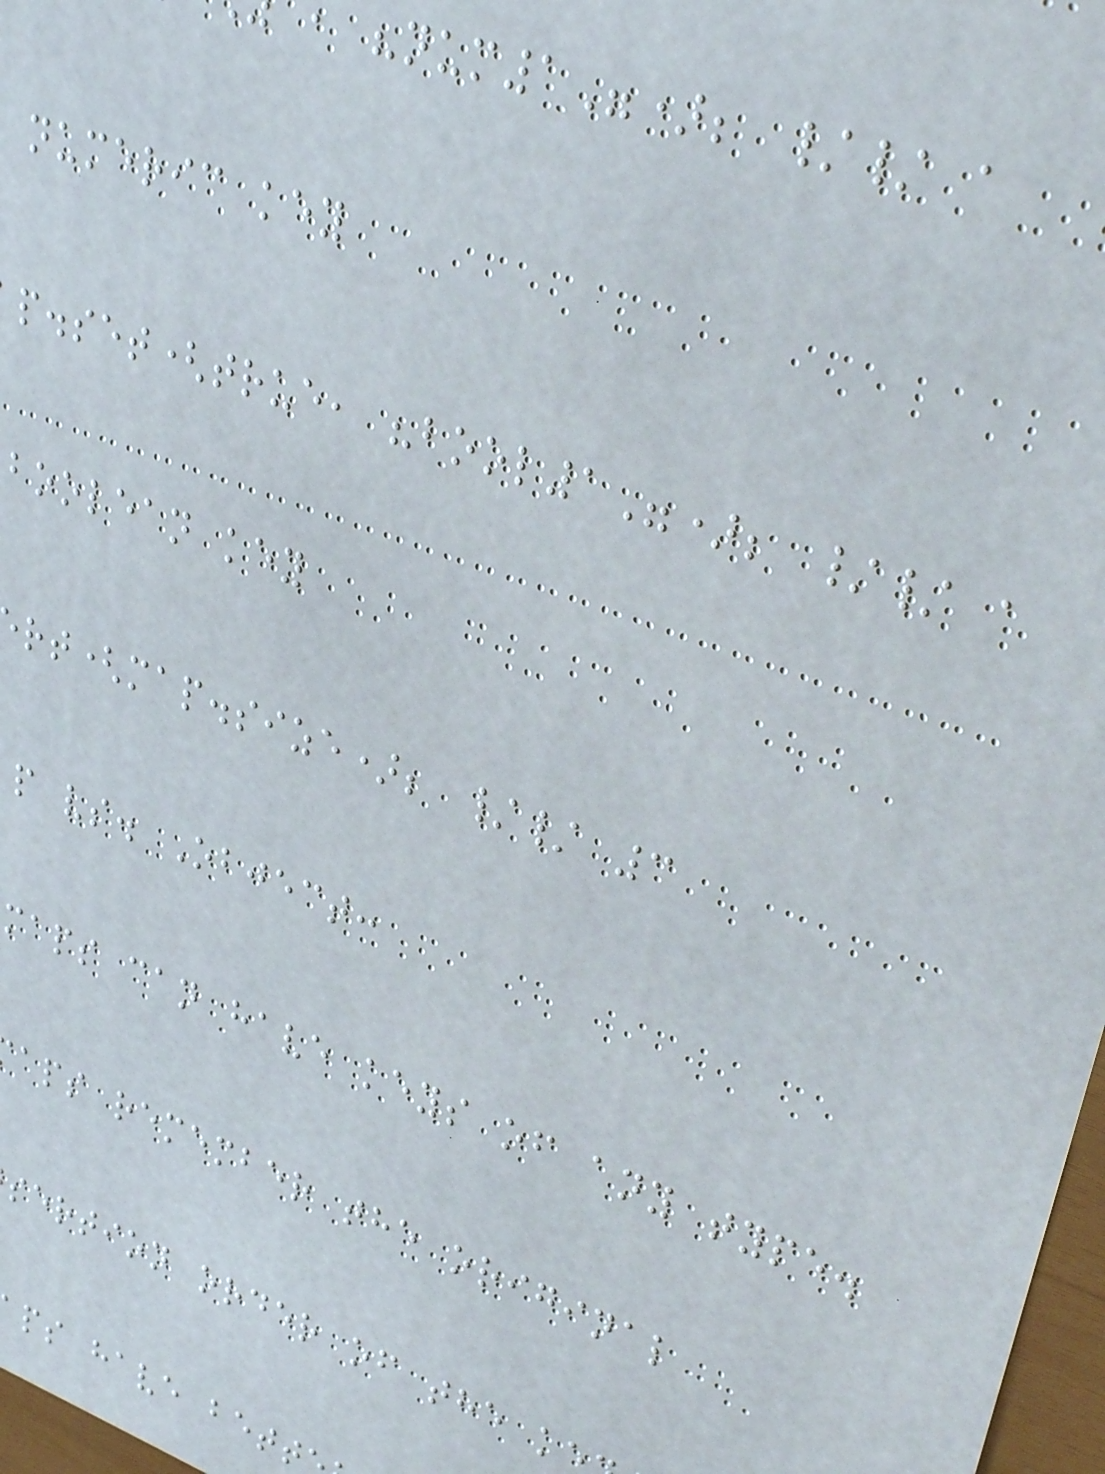"num1"); // a
numeric key
p.set(true, "bool1"); // a
boolean key
rt(map.size); // 3
p vs. Object:
maps can have keys of any type.
aps remember the original
sertion order of the k
ps have bett
